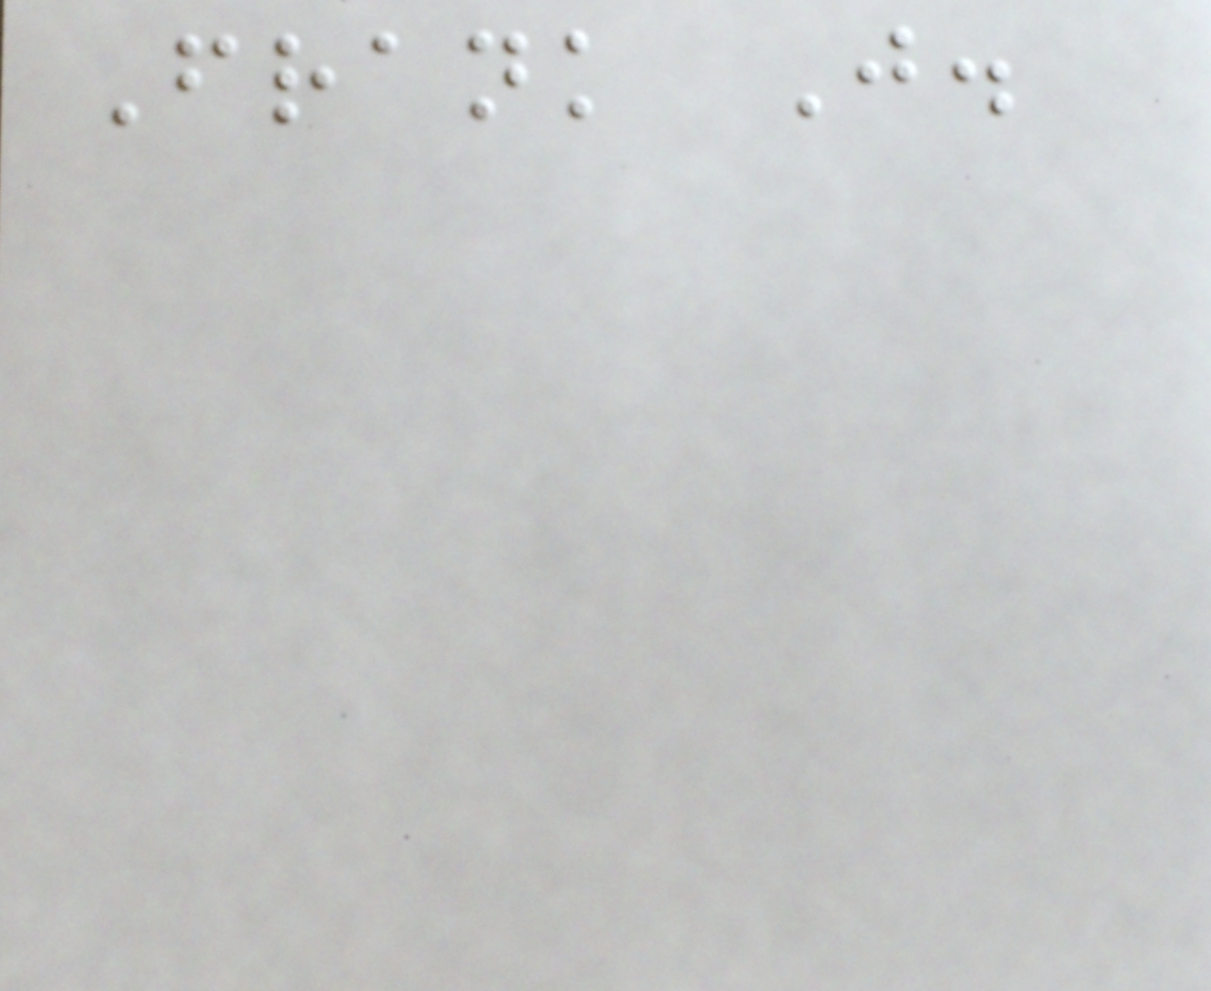Frank J.
